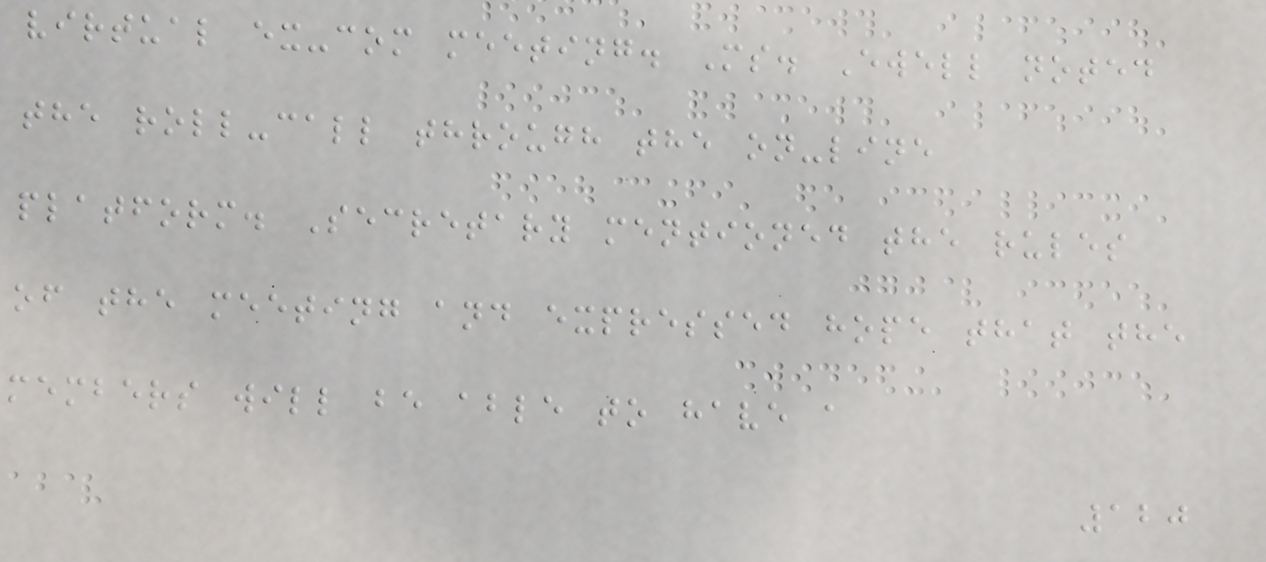virtual ex-com meeting. Ms. Ewell noted
the roll-call through the on-line
platform. Secretary mentioned the rules
of the meeting and expressed hope that the
members will be able to have a
120
